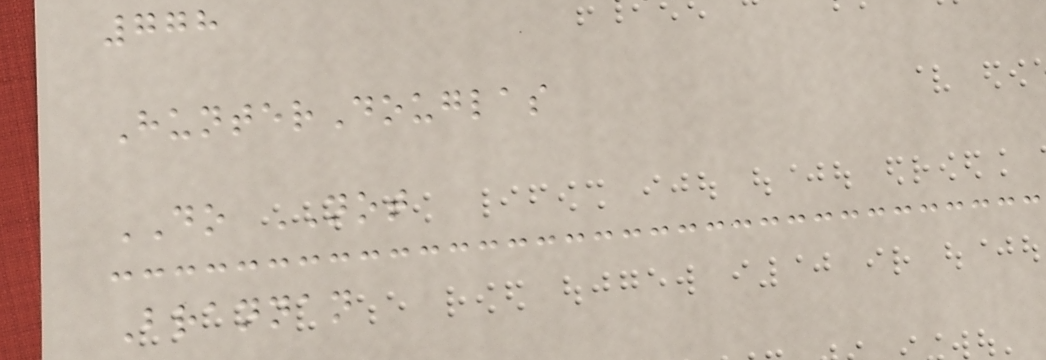778
HunterDouglas
DO NOT
Brannan
